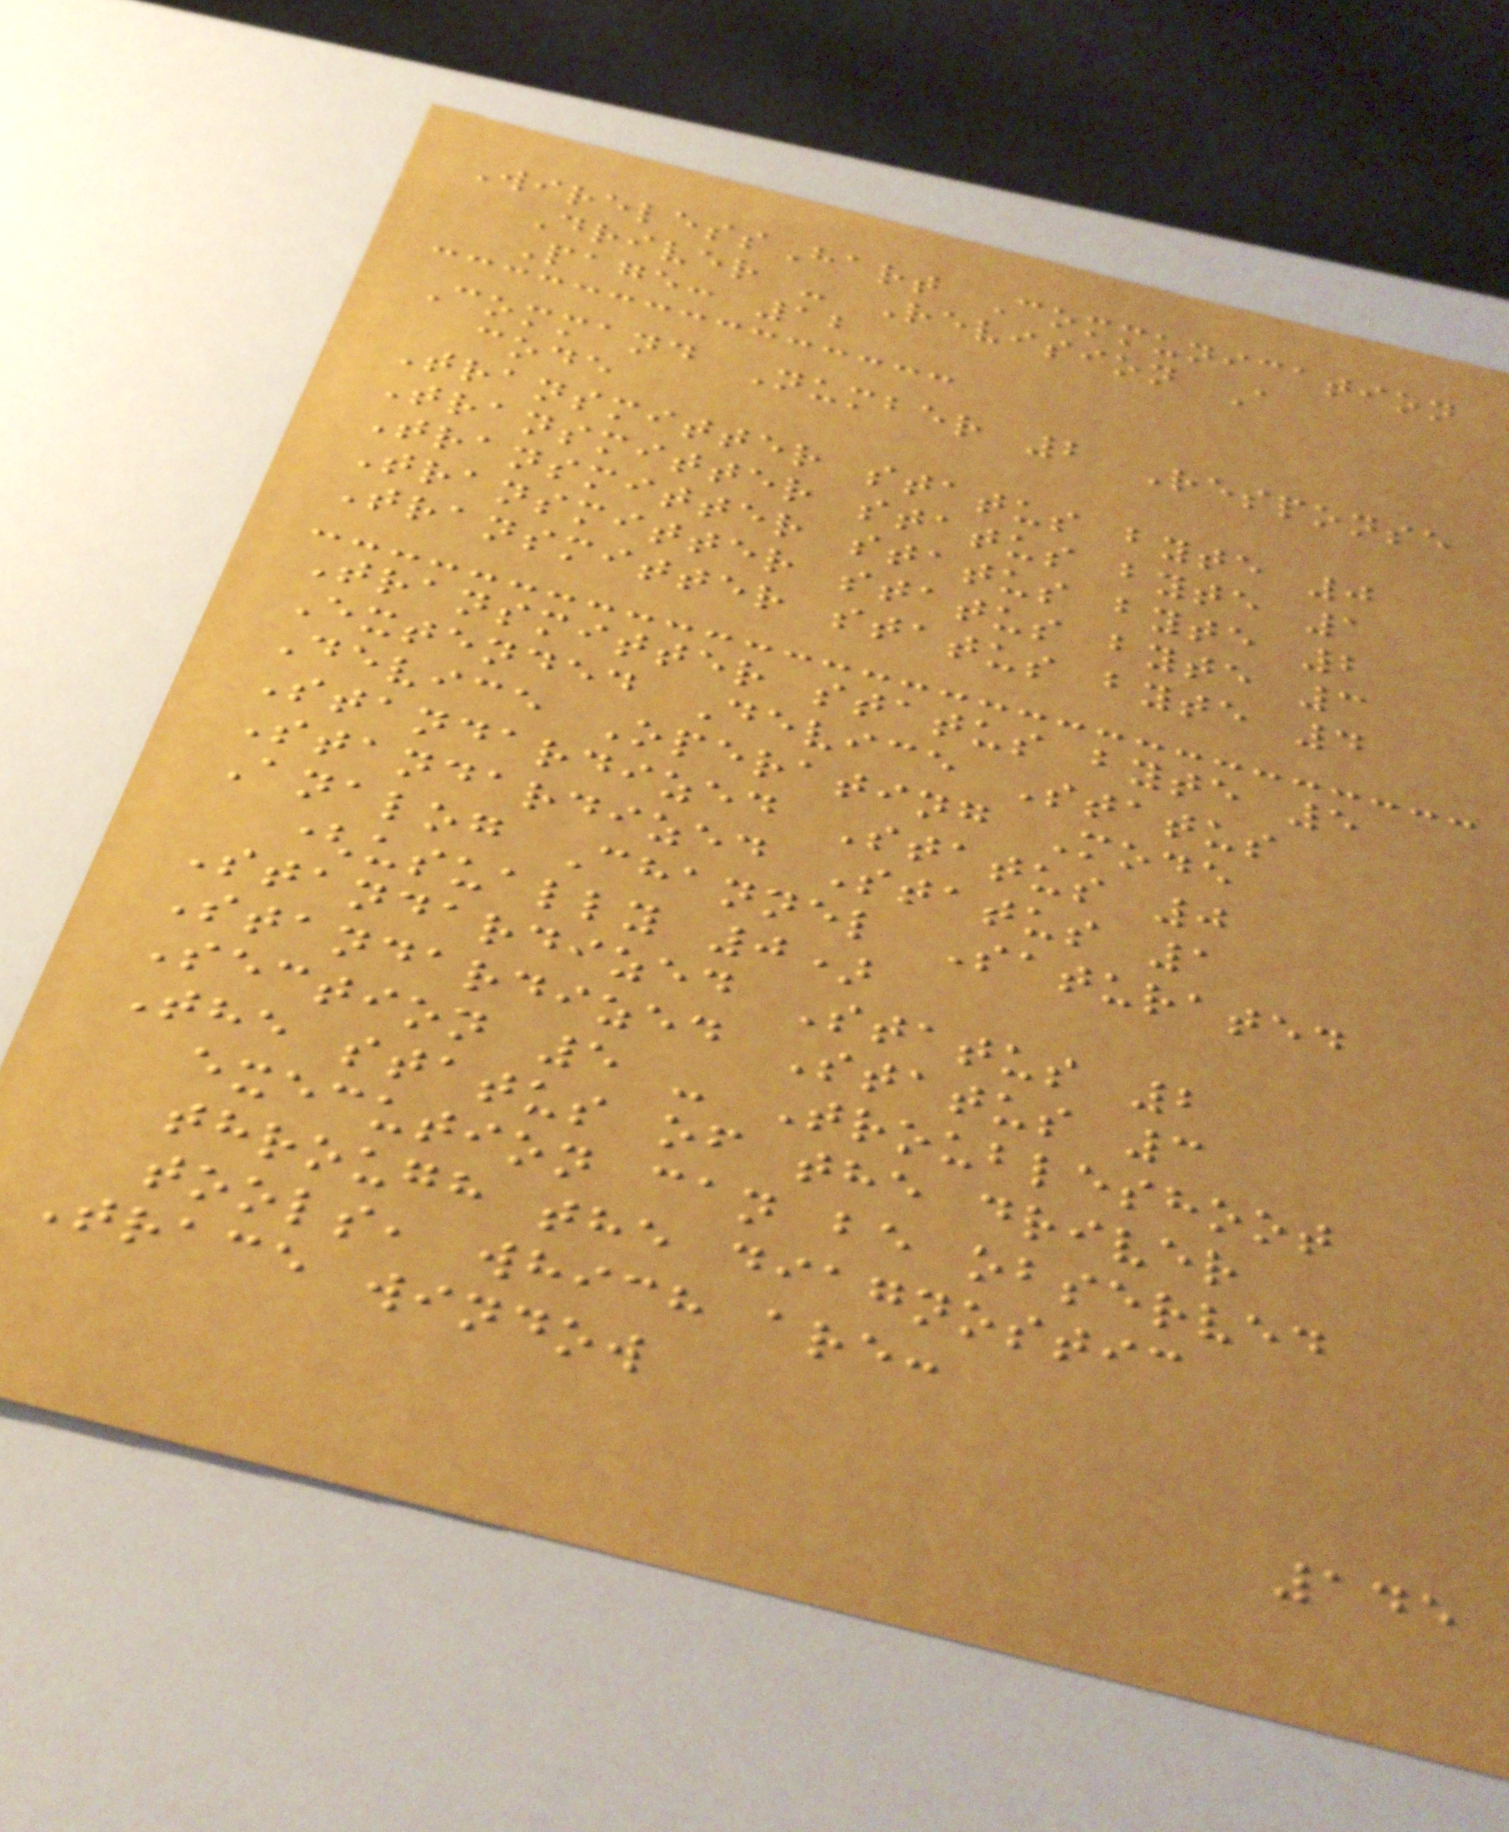WirelessHart Communication
Driver - Revision A
Page: 12
Command Number 2 Response
code
Transmitter status byte 0
Transmitter status byte 1
Transmitter status byte 2
Transmitter status byte 3
Transmitter status byte 4
Transmitter status byte 5
Extended Device Status
Device Operating Mode
Standardized Status 0
Standardized Status 1
Analog Channel Saturated
(usually 0)
Standardized Status 2
Standardized Status 3
Section 5 - Troubleshoot
The status of the driver
execution can be observed
through the diagnostic
tools, which are:
Trace window
145
